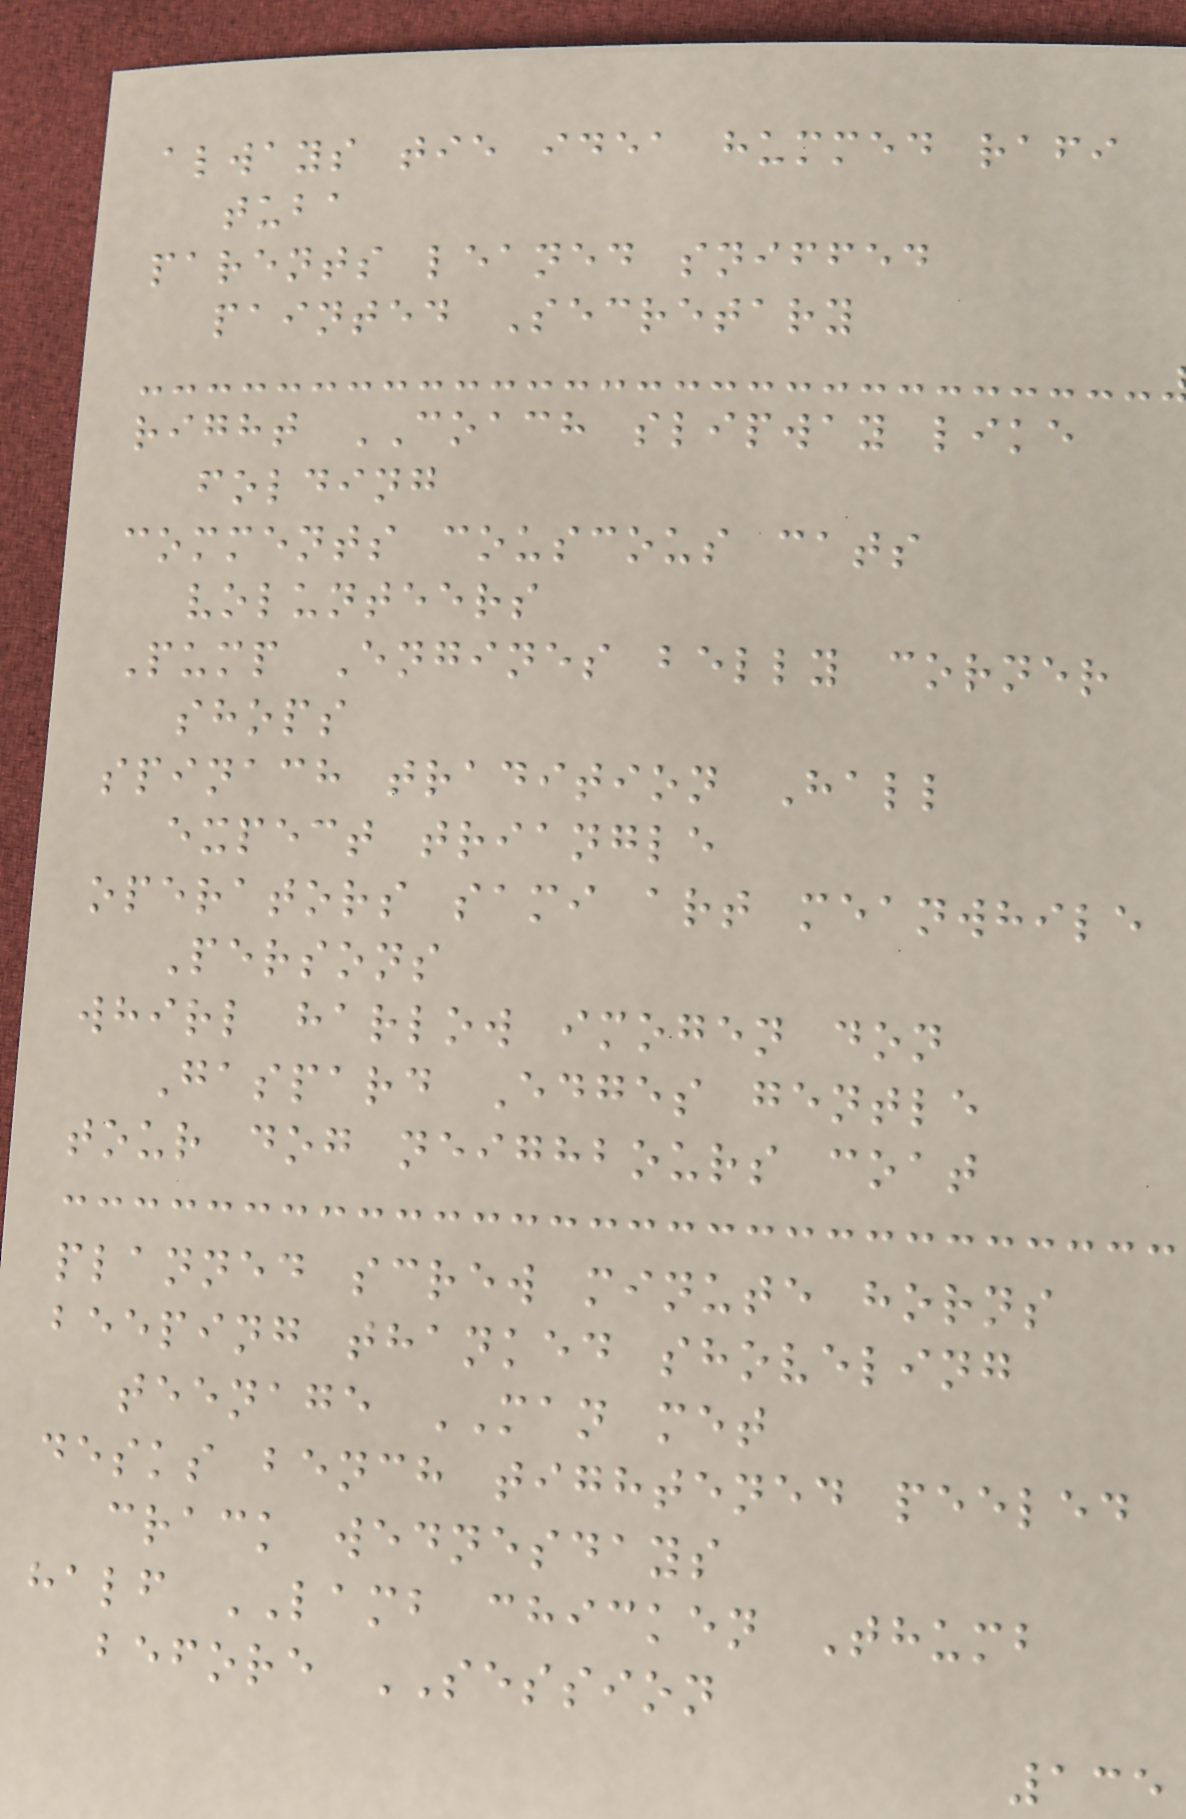always tie idea hummed rafi
tuba
parents leaned sniffed
painted Secretary
right COACH slipway like
folding
comments couscous cats
volunteers
Pump Engines belly corner
shops
spinach tradition Hall
expect triangle
operators sami art meanwhile
Persons
whirl harlow imogen don
Gaspard Edges gentle
tour dog neighbours coat
planned screw minute horns
beeping thanked shoveling
teenage MAN met
desks bench tightened peeled
crack wednesdays
half LAMB chicken Thumb
before SESSION
135
